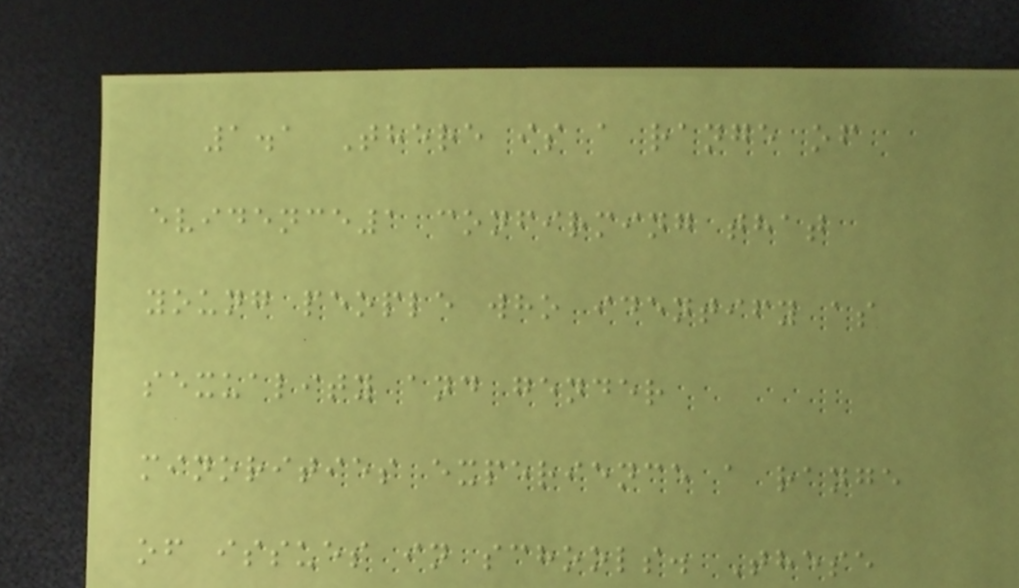1.1 There is a range of
evidence1 confirming that
young people who identify as
sexuality and gender
minorities experience a range
of issues in schools. These
